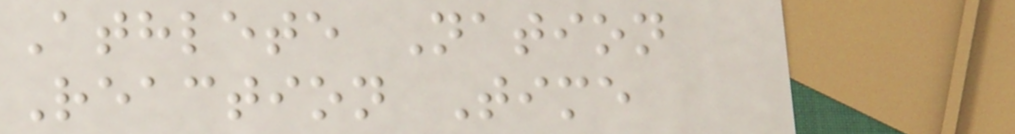Athlete Nation
Reaction Time
